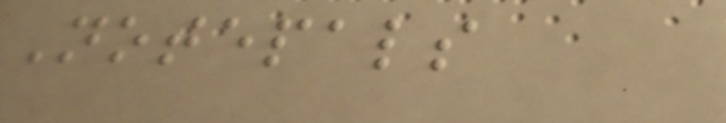Notepals
